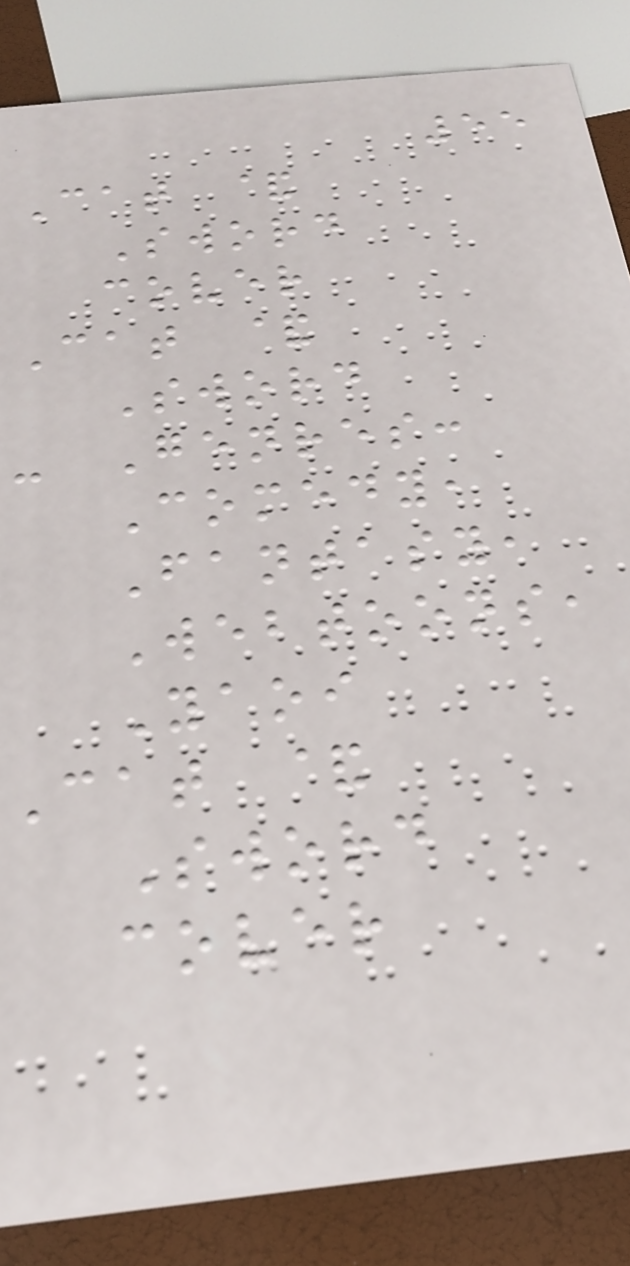55
Cat &
Sword
cover
Cat &
Sword
- Genres:
Comedy,
Fantasy,
Webtoons,
Yaoi
Cat &
Sword
cover
